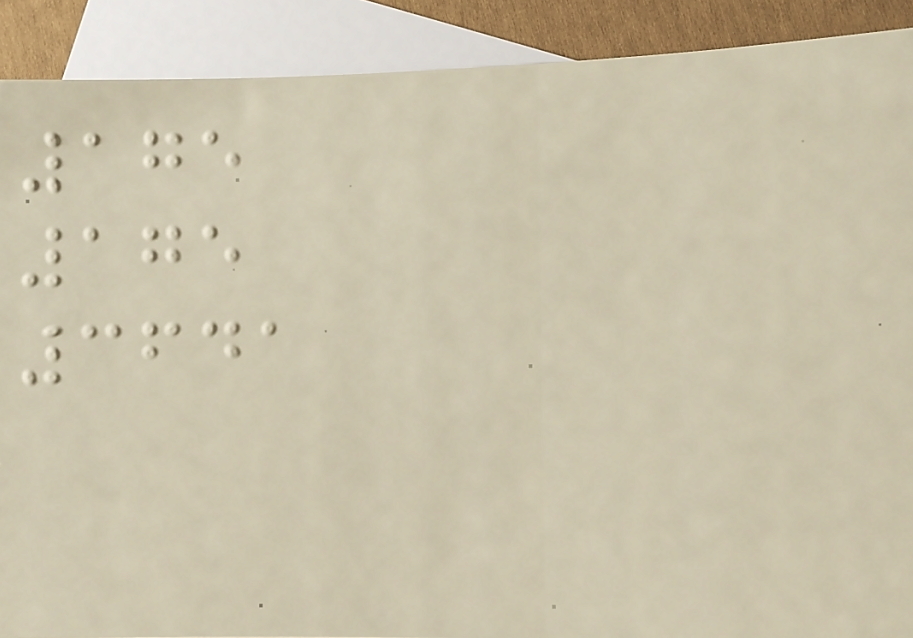175
175
3641
